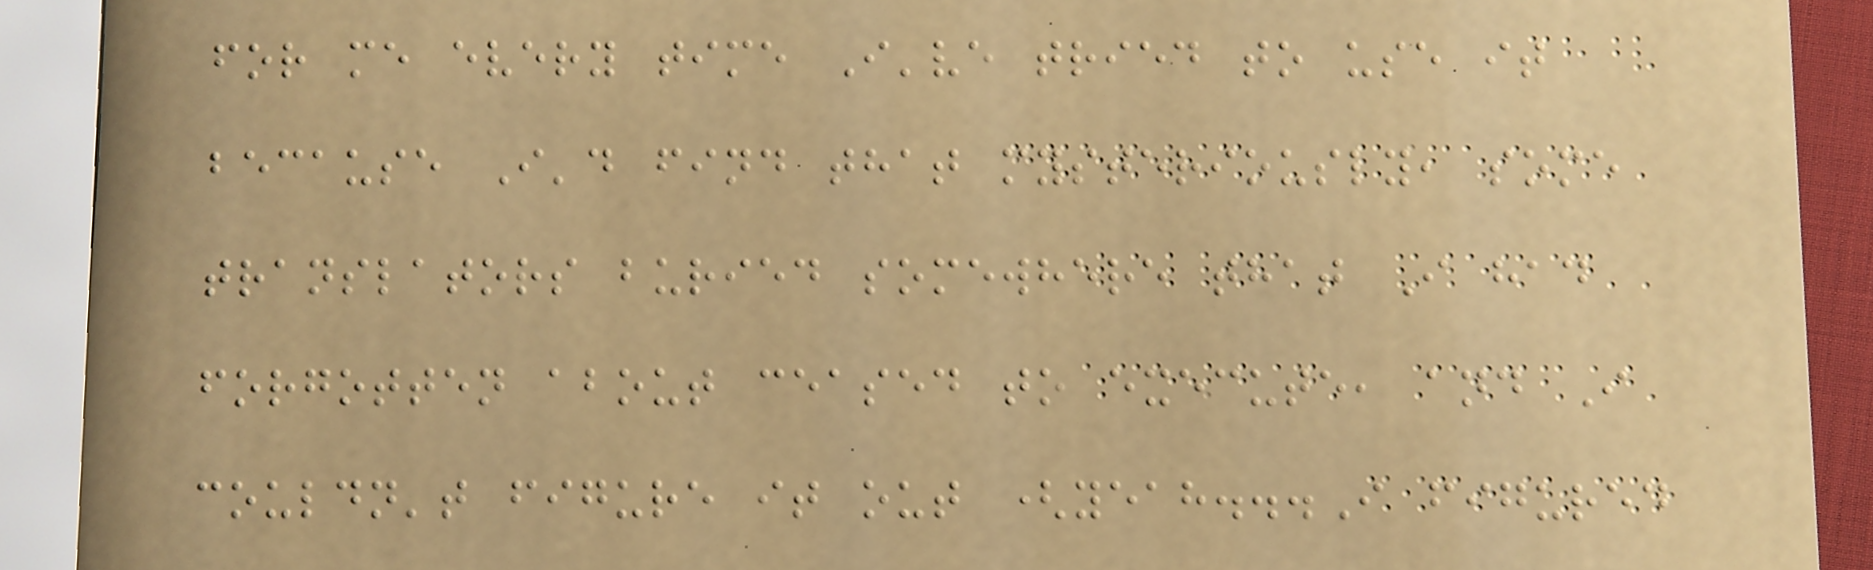for me every time I've tried to use it
because I'd find that mysteriously, some
translators buried somewhere that I had
forgotten about ceased to execute, and I
couldn't figure it out (yeah...I figured
